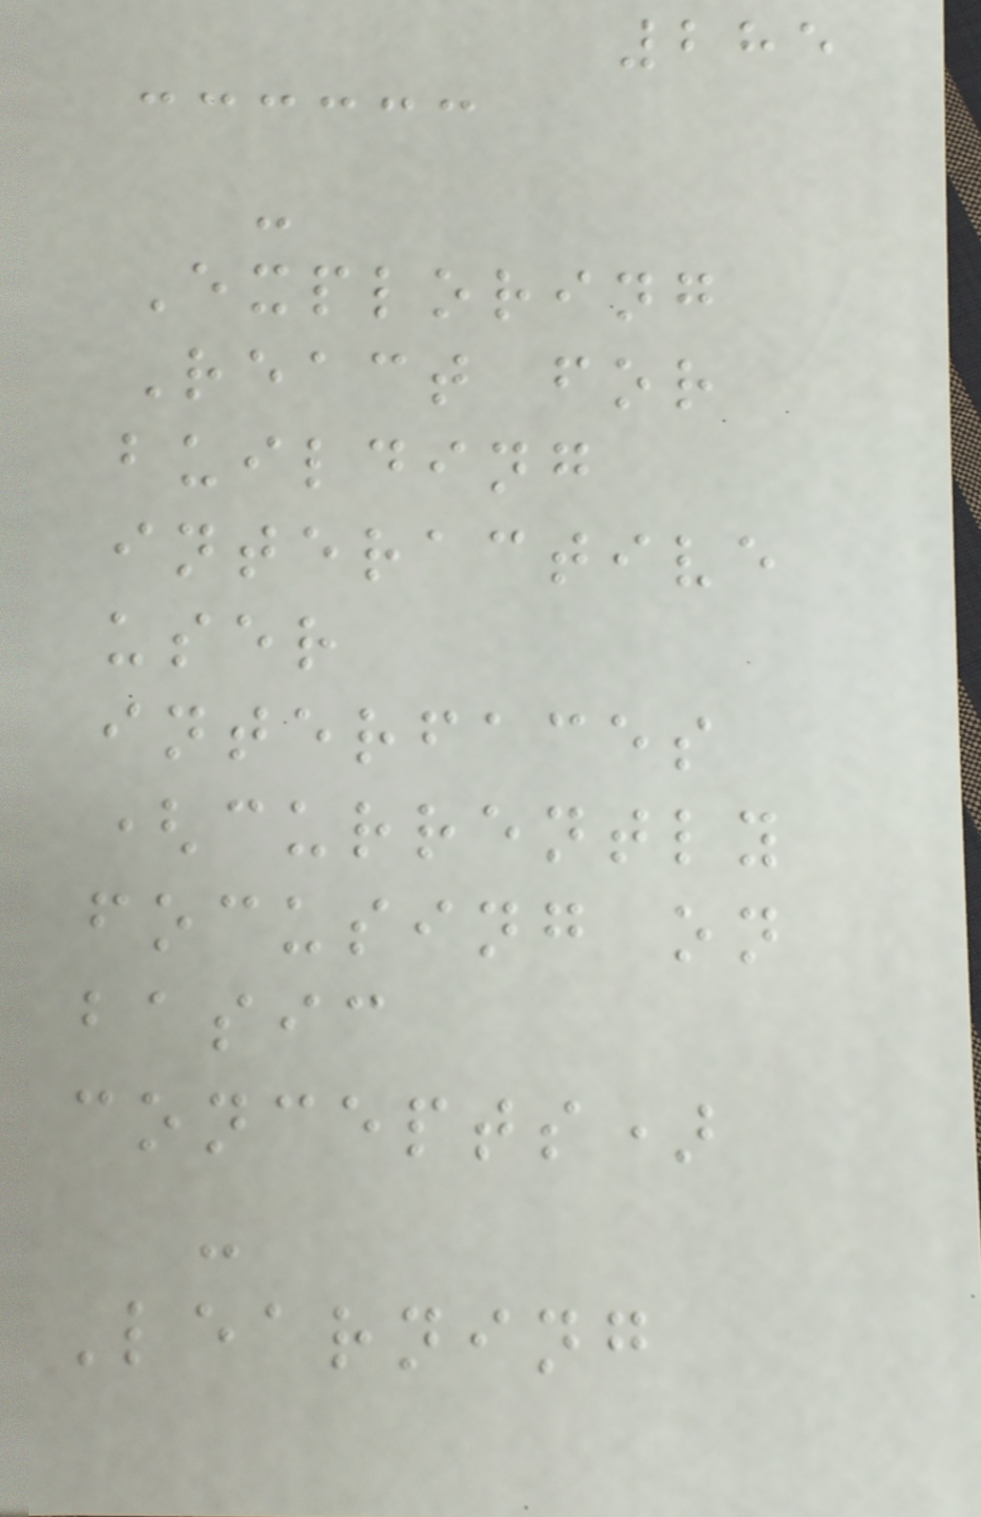285
-
Exploring
React for
building
interactive
user
interfaces
(currently
focusing on
basic
concepts)
-
Learning
